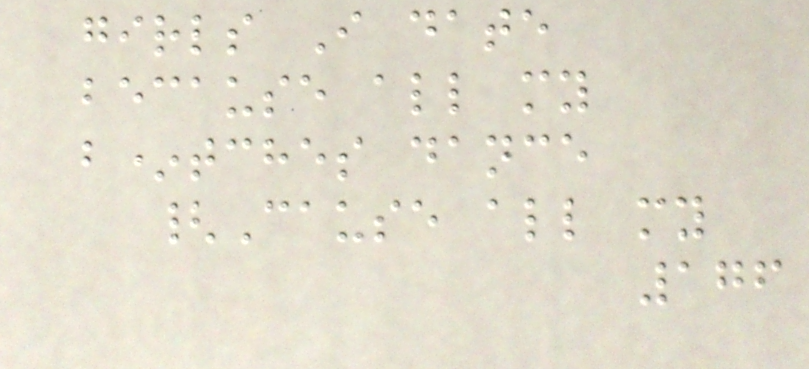girls I date
because all my
b*tches dance
{Cause all my
176
